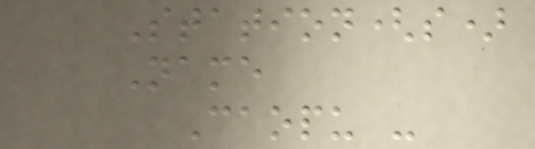Station(s)
Name
Caopu -
